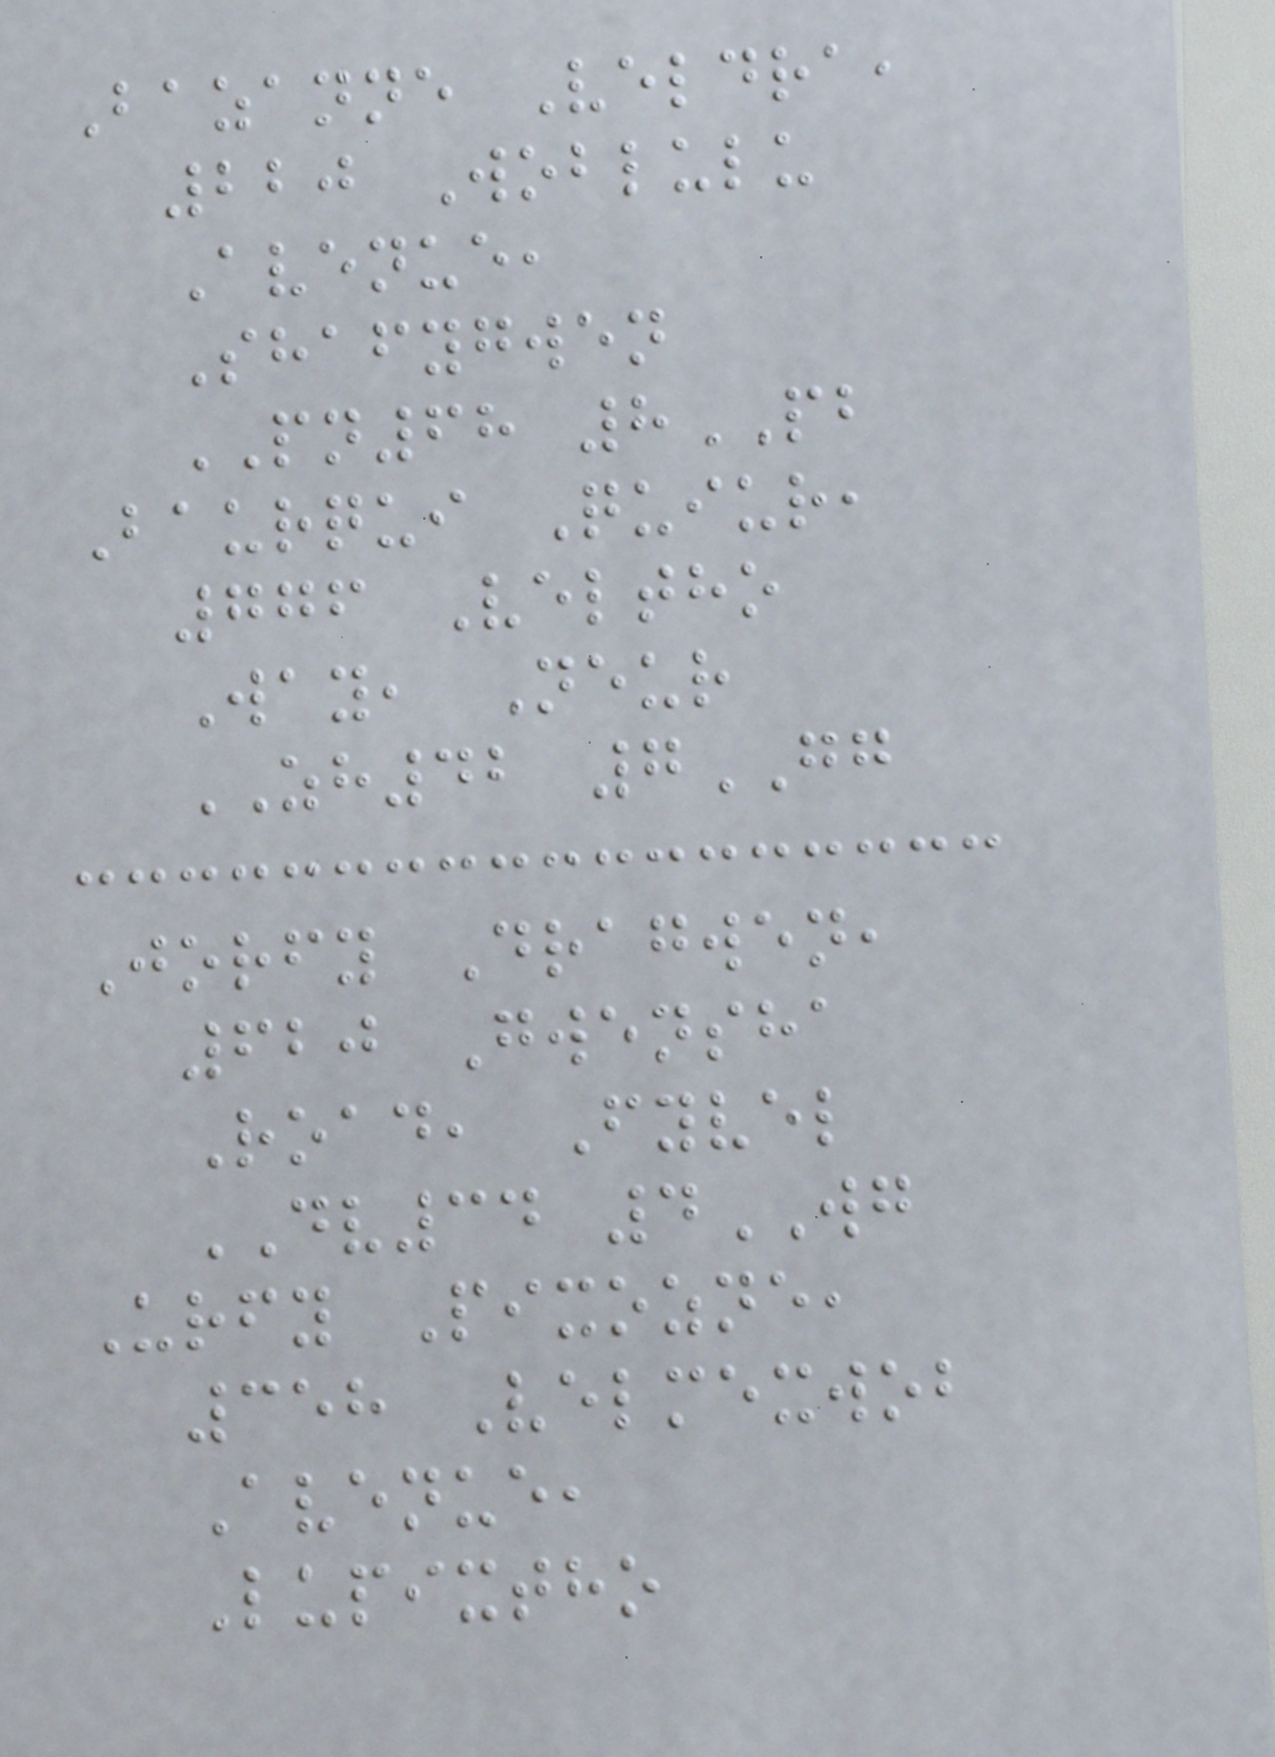Bazanne Veldra,
220 Woblulu
Avenue,
Shafygwen
PN68 8PB
Baurqui Quiur,
776 Veltho
Way, Neur
ZH42 7GG
Jorfy Dragwen,
620 Gwensha
Road, Fyvel
DV34 4WG
Urfy Pixozne,
358 Velmexwob
Avenue,
Lupixtho
